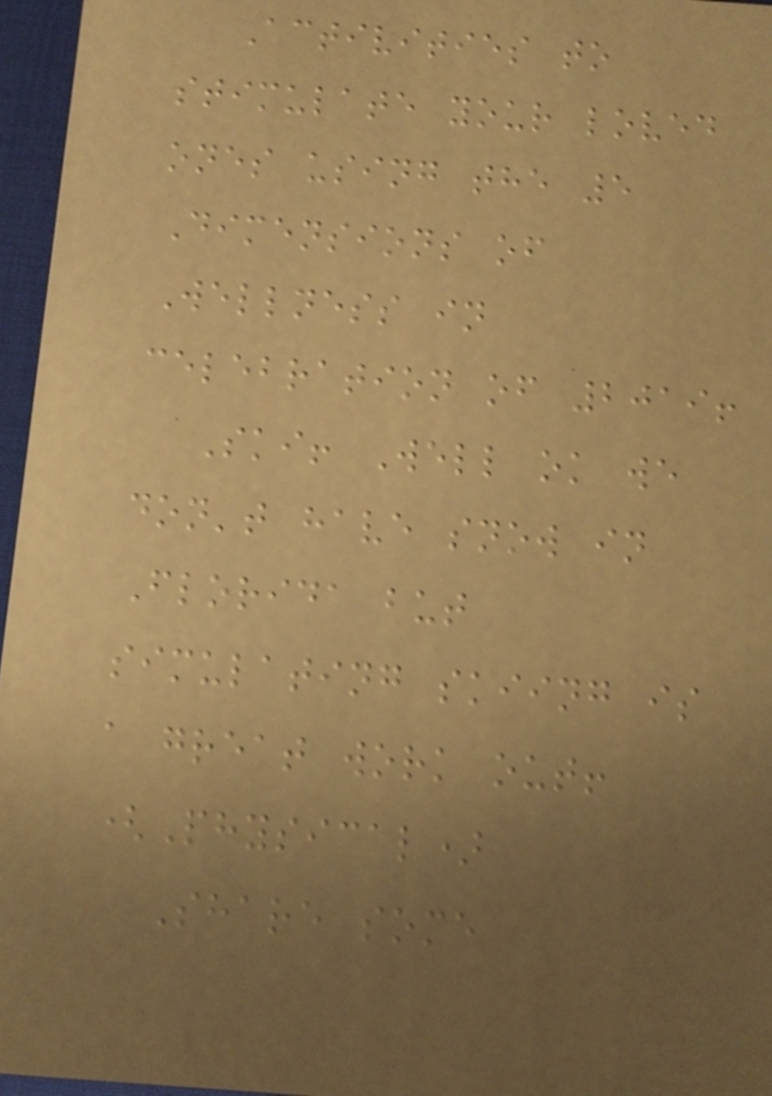Activities to
stimulate your loved
ones using the 5
Dimensions of
Wellness in
celebration of 2019!
Ski! Well ok we
don't have snow in
Florida but
simulating skiing is
a great work out!
(Physical)
Share some
